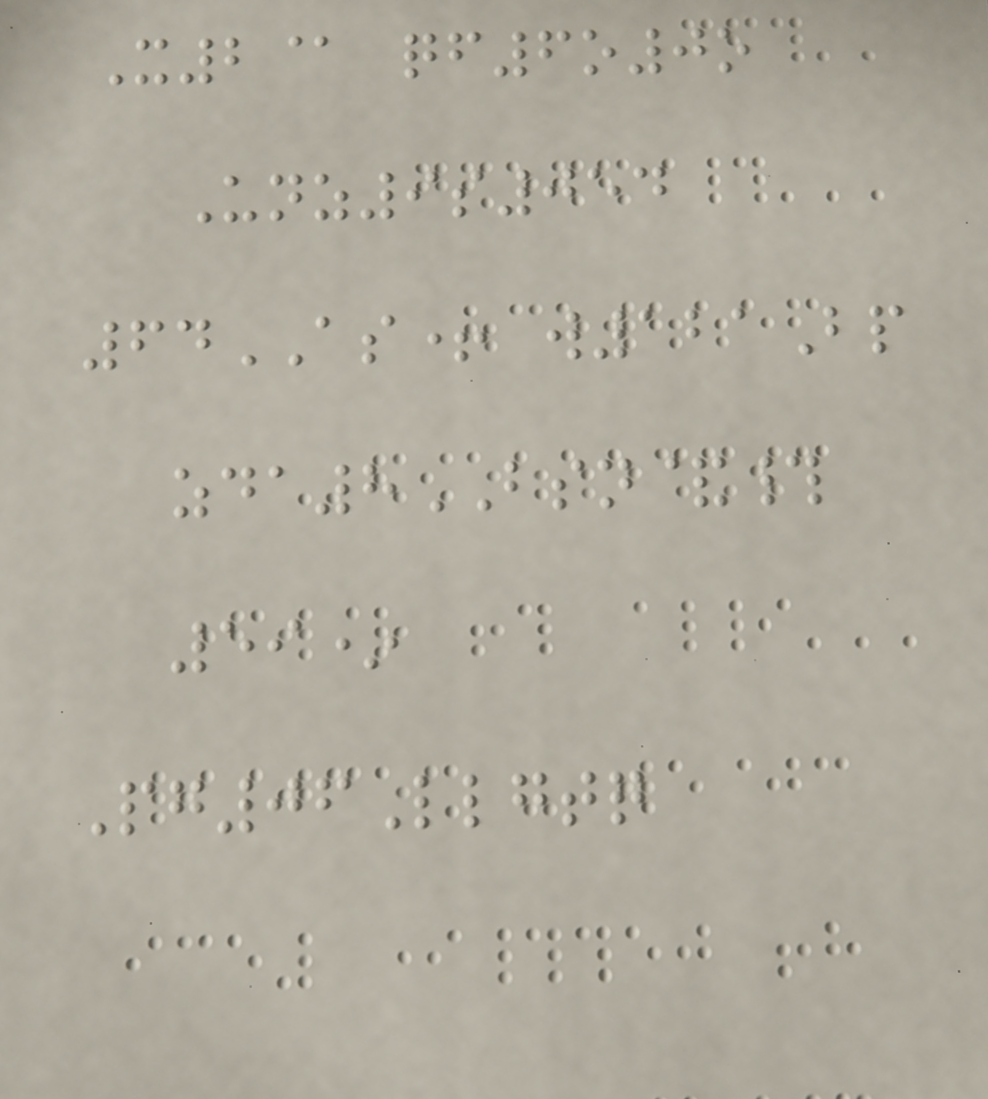X2@ qf6o0o
Unz9s054
64AS+ w121Bp
zda8BSN&#
59*
Pg06Llgtq
